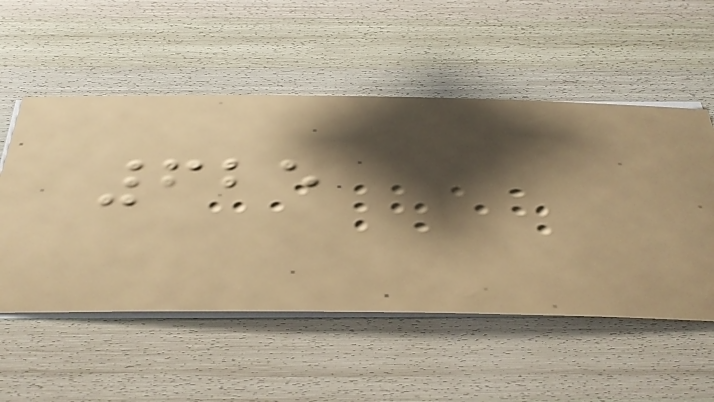625
